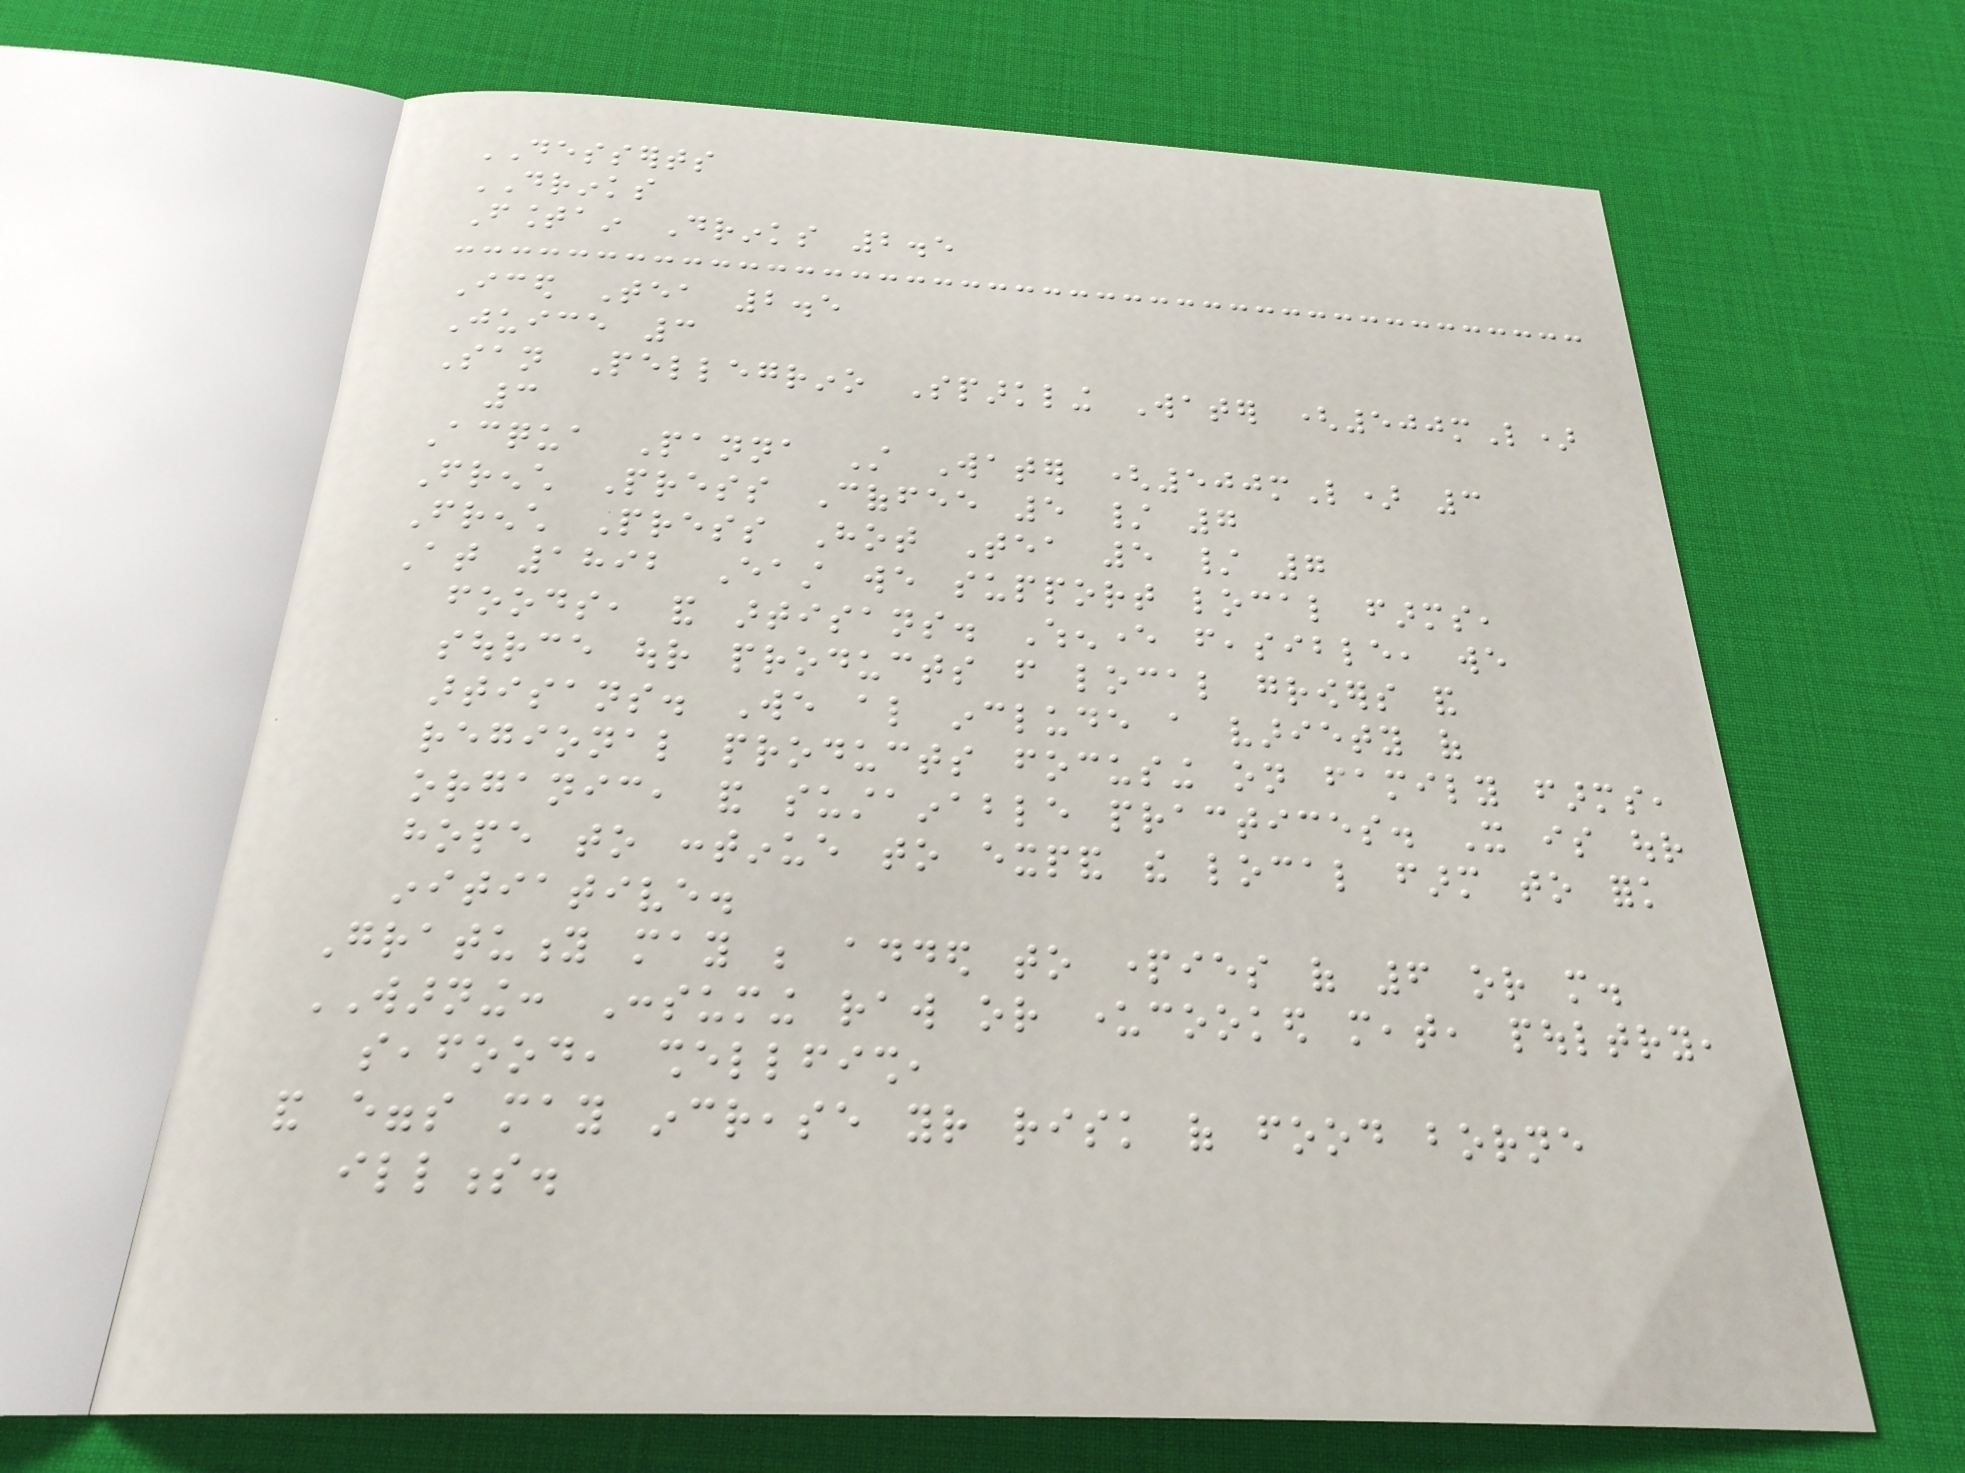DESSERTS
DRINKS
Fountain Drinks 2.5
Iced Tea 2.5
Juice 3
San Pellegrino Sparkling Water (500mL)
3
Acqua Panna Still Water (500mL) 3
French Press Coffee 5 / 7
French Press Hot Tea 5 / 7
At 1892 East we support local farms,
foods, and artisans. Whenever feasible, we
source our products from local growers and
artisans. We also include a variety of
regional products focusing on family farms,
organic, and sustainable practices. It is our
hope to continue to expand the local farm to fork
initiative.
Gratuity may be added to parties of 6 or more.
WARNING: Consuming raw or undercooked meat, poultry,
seafood, shellfish,
and eggs may increase your risk of food borne
illness.
